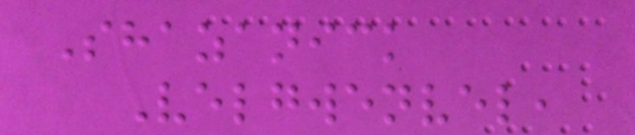Shazanick
Velgwenvel,
